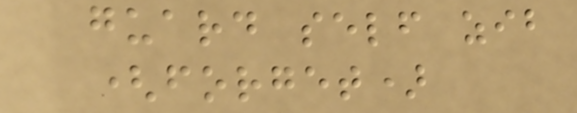guard self zib
(forget)
